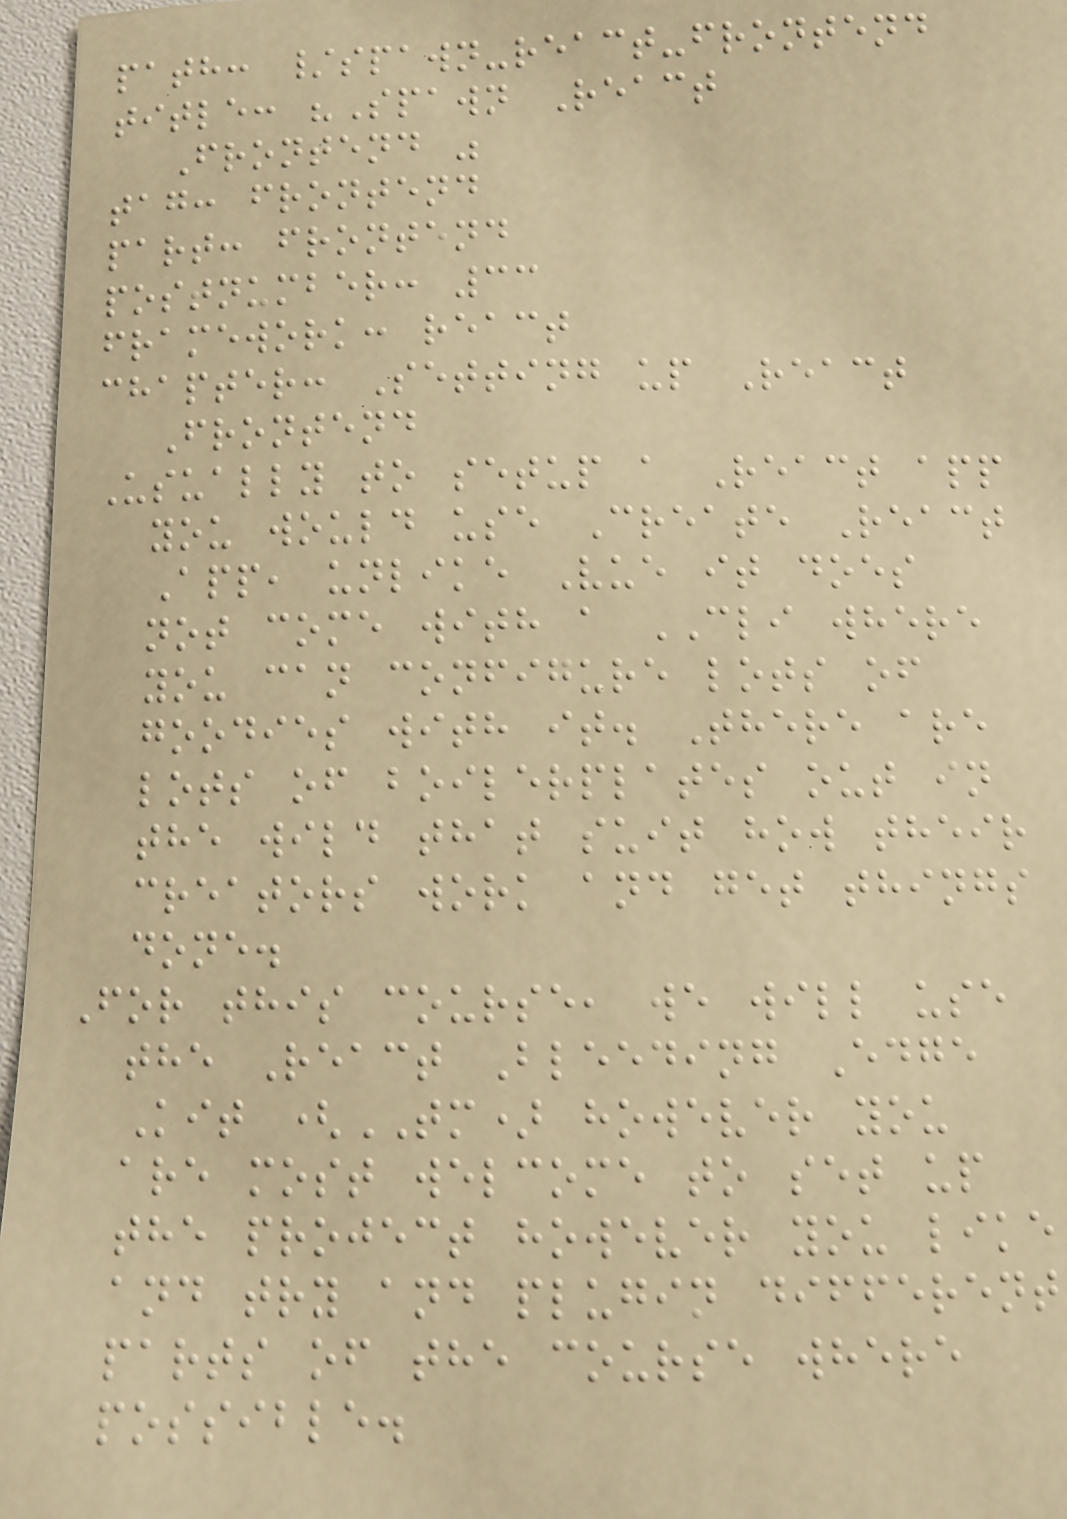path: /spawn-react-frontend
title: "Spawn React
Frontend "
tag: frontend
part: frontend
postnumber: 33
framework: react
chapter: Setting up React
Frontend
Usually to setup a React app
you would use Create React
App, unlike Vue it does
not come with a CLI where
you can configure lots of
goodies with it. There are
lots of boilerplates out in
the wild that suit how their
creators work and get things
done.
For this course, we will use
the React Bleeding Edge
Kit (TM) however you
are most welcome to set up
the project however you like
and try and plugin different
parts of the course where
possible.
